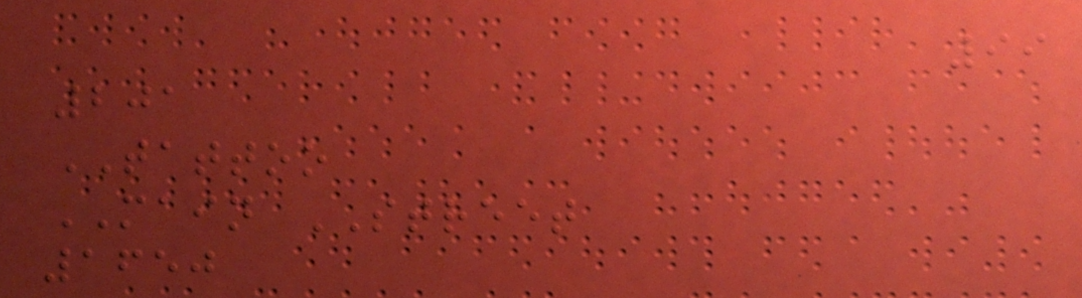99
201
TATTOO
MAIN STREET
1650
